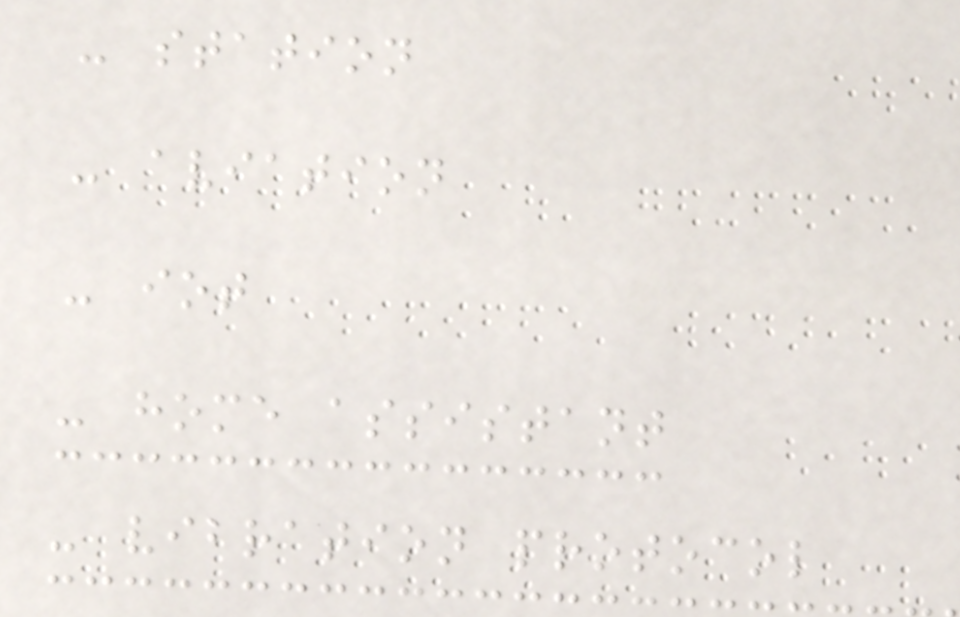- station
- aviation
- iot
- home assistant
- vibration protocol
